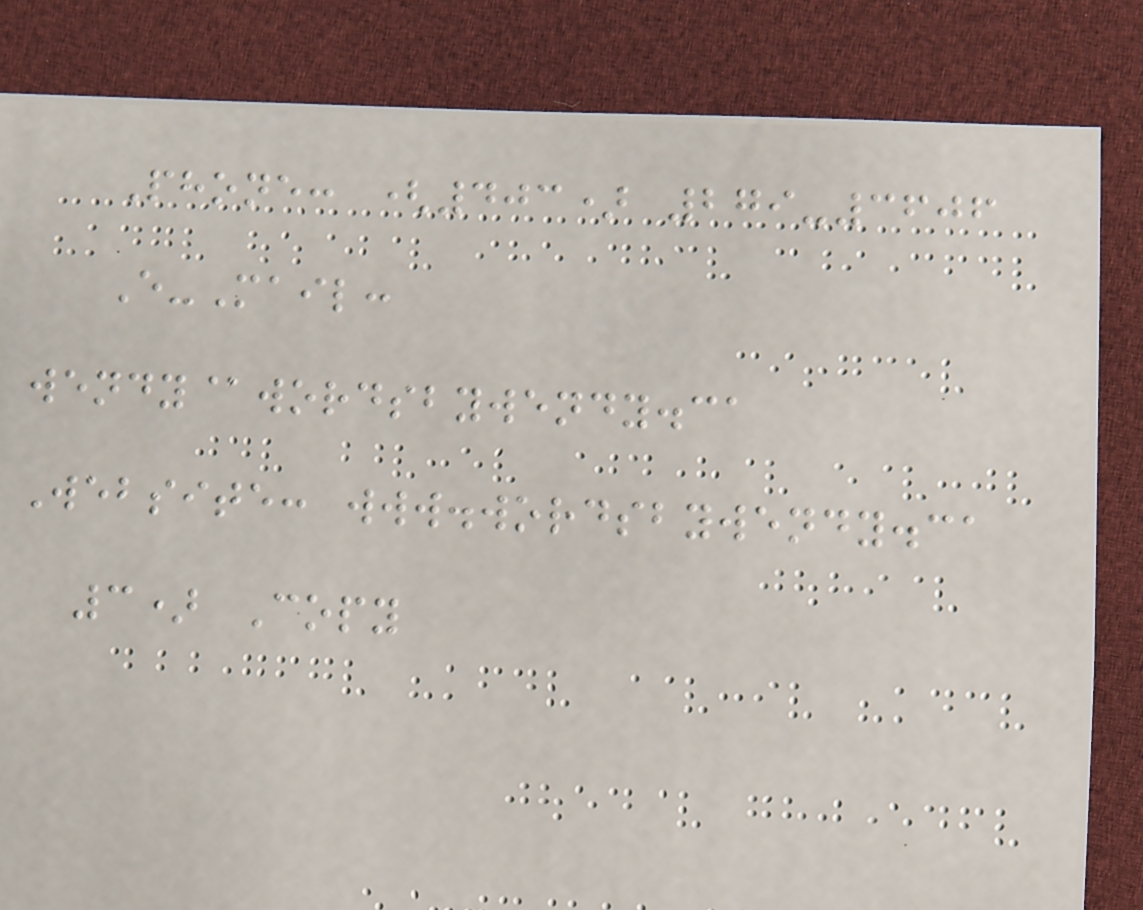Phone: (403) 279-3606
E-Mail:
wendy@wordsbywendy.ca
Website: www.wordsbywendy.ca
3) Copy
